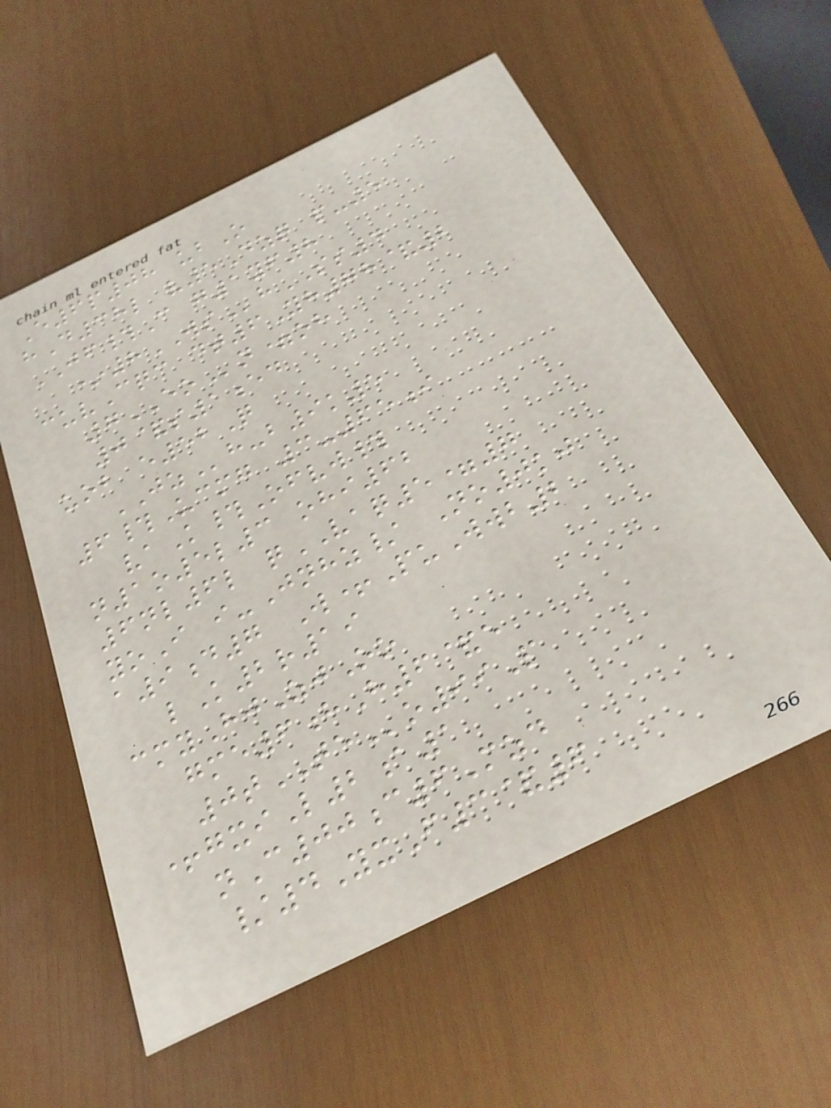E6p08 ubO
hD38l v5Dzq p-5
JF#C g1yf8
*8WShSS4
cuvCqc dt6Yh78&2
7EOn=oh
0&s1ed
uob e52Q
JZh-b9k5
6#Ucmg 3-65i
vaK#Ofvw#
n1o5l3 ohi62
6nl6l qVAQ5=7
yoI i-Jnhz/ No0kj
a9d7 W+PuWwb2
lK2r19
cmyHjZjOo
gme6hH6&e
0tTEo99P
+gxiL2a1
nC00c6Mzd
/4YxF3&6
